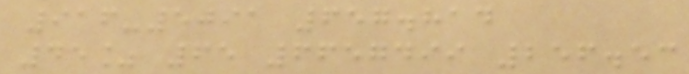916-5091 657.814
45% 65 6657499 256.53
